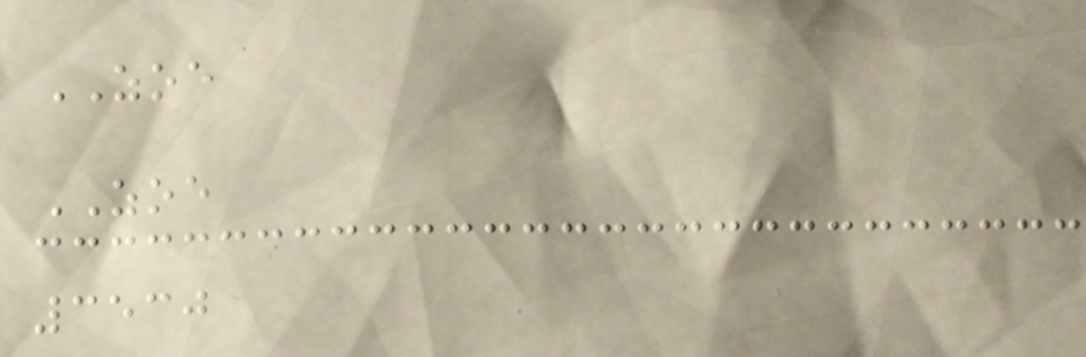ZOE
ZOE
3530
